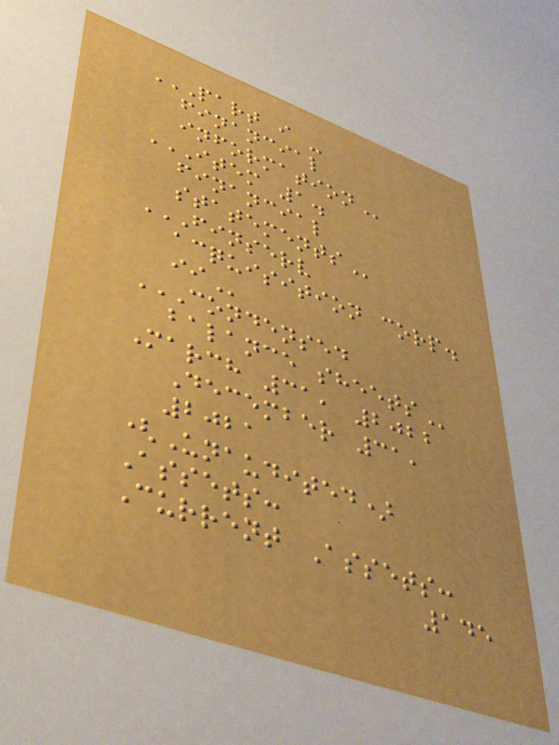PART I -
FINANCIAL
INFORMATION
ITEM 1.
FINANCIAL
STATEMENTS
FINSERV
ACQUISITION CORP.
II
CONDENSED
BALANCE SHEETS
March 31, 2022
December 31,
2021
(Unaudited)
Assets:
Current Assets:
145
